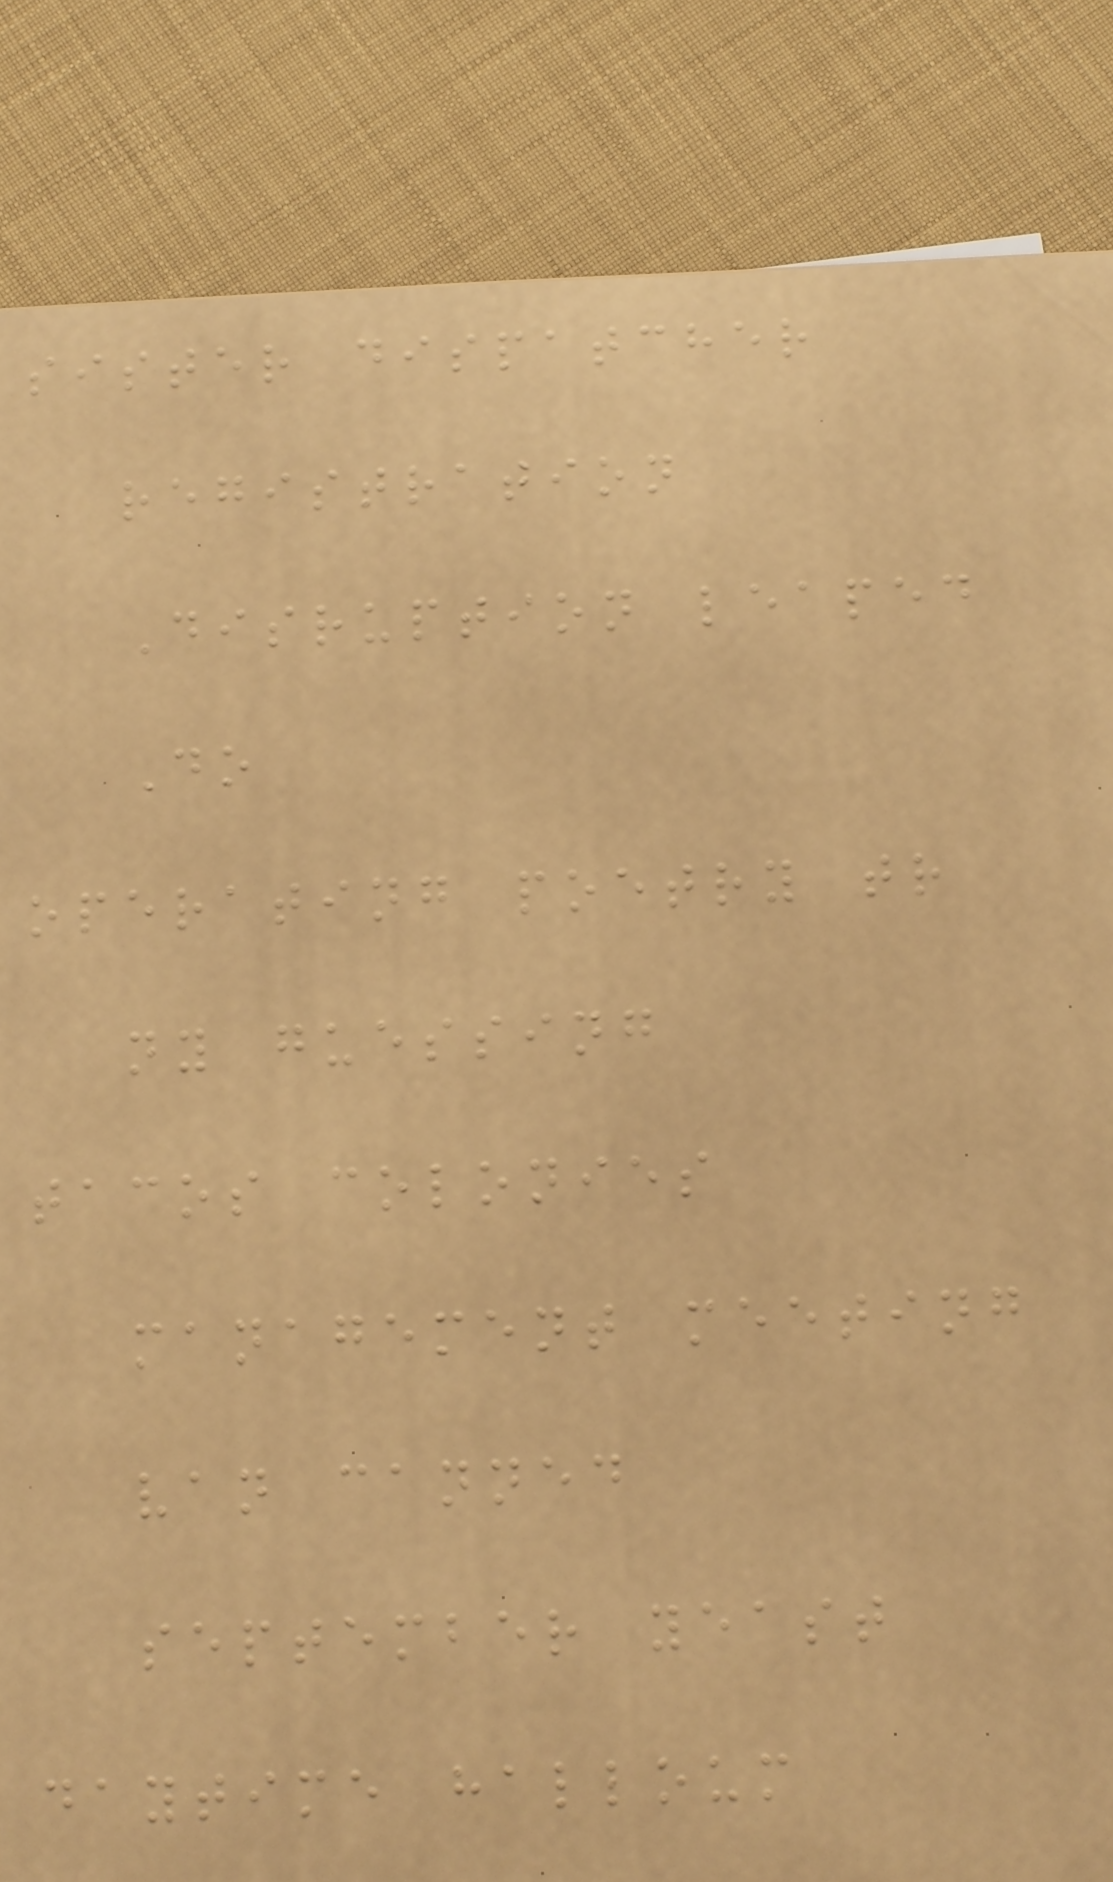sister dispatcher
registration
Disruption leaped
Do
operating poetry tr
ny guessing
tacos colonies
management meeting
van canned
september yeast
daytime halloum
